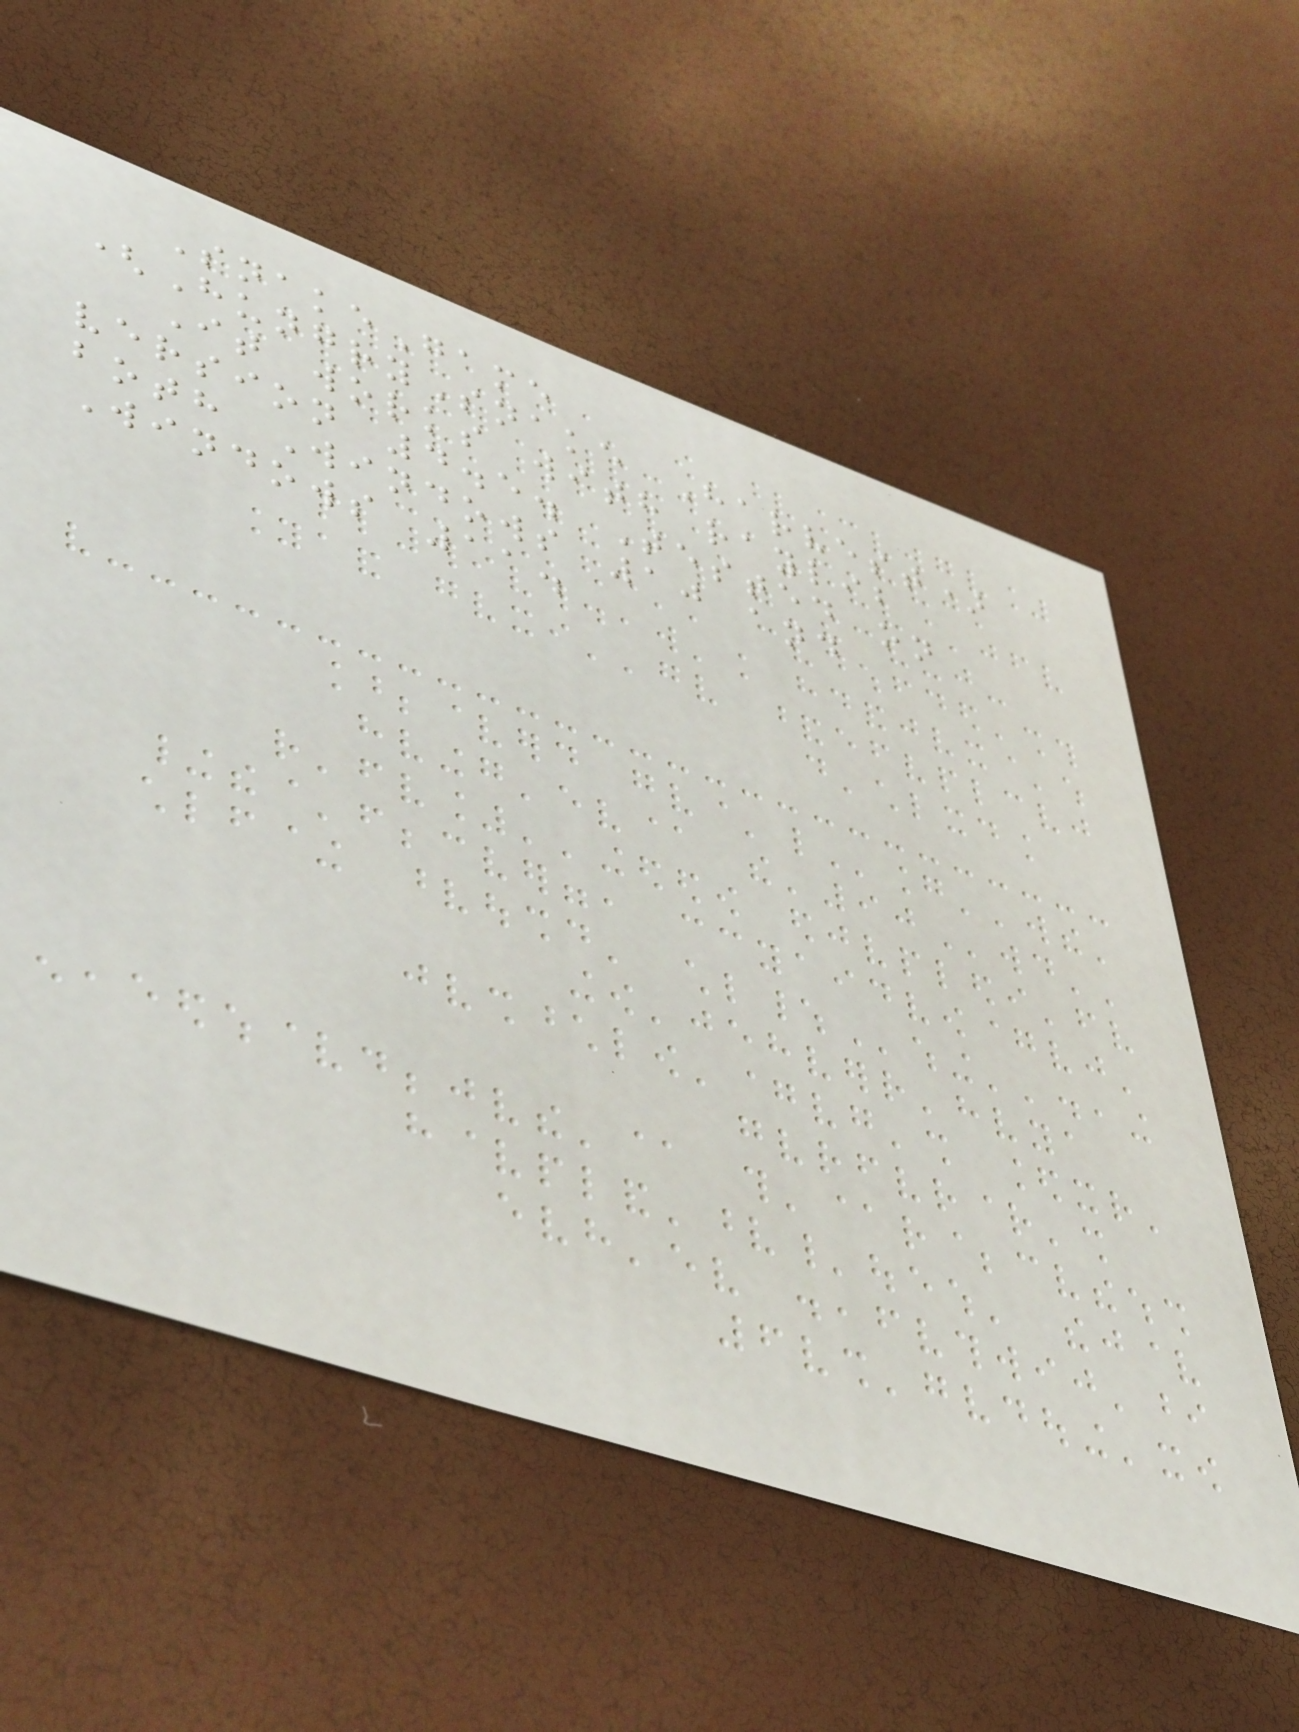SnakeGame
(HungrySnake Harvest)
It works with raylib
version 4.5. Tested on
both Windows 10 and
Windows 11.
